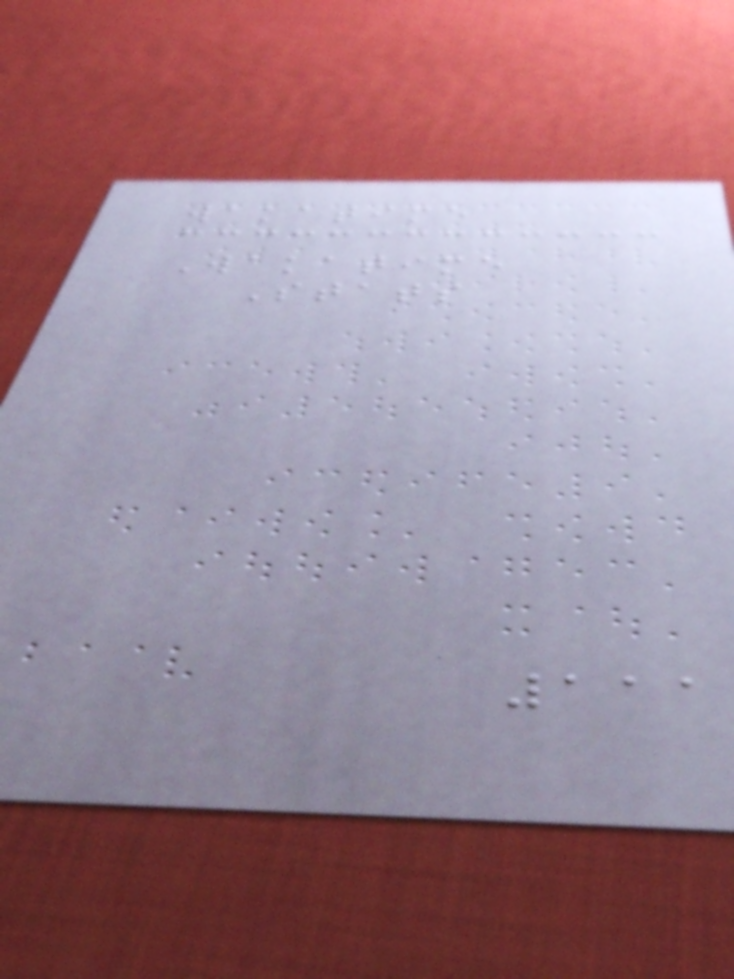wakatime
Wakatime
Stats
111
